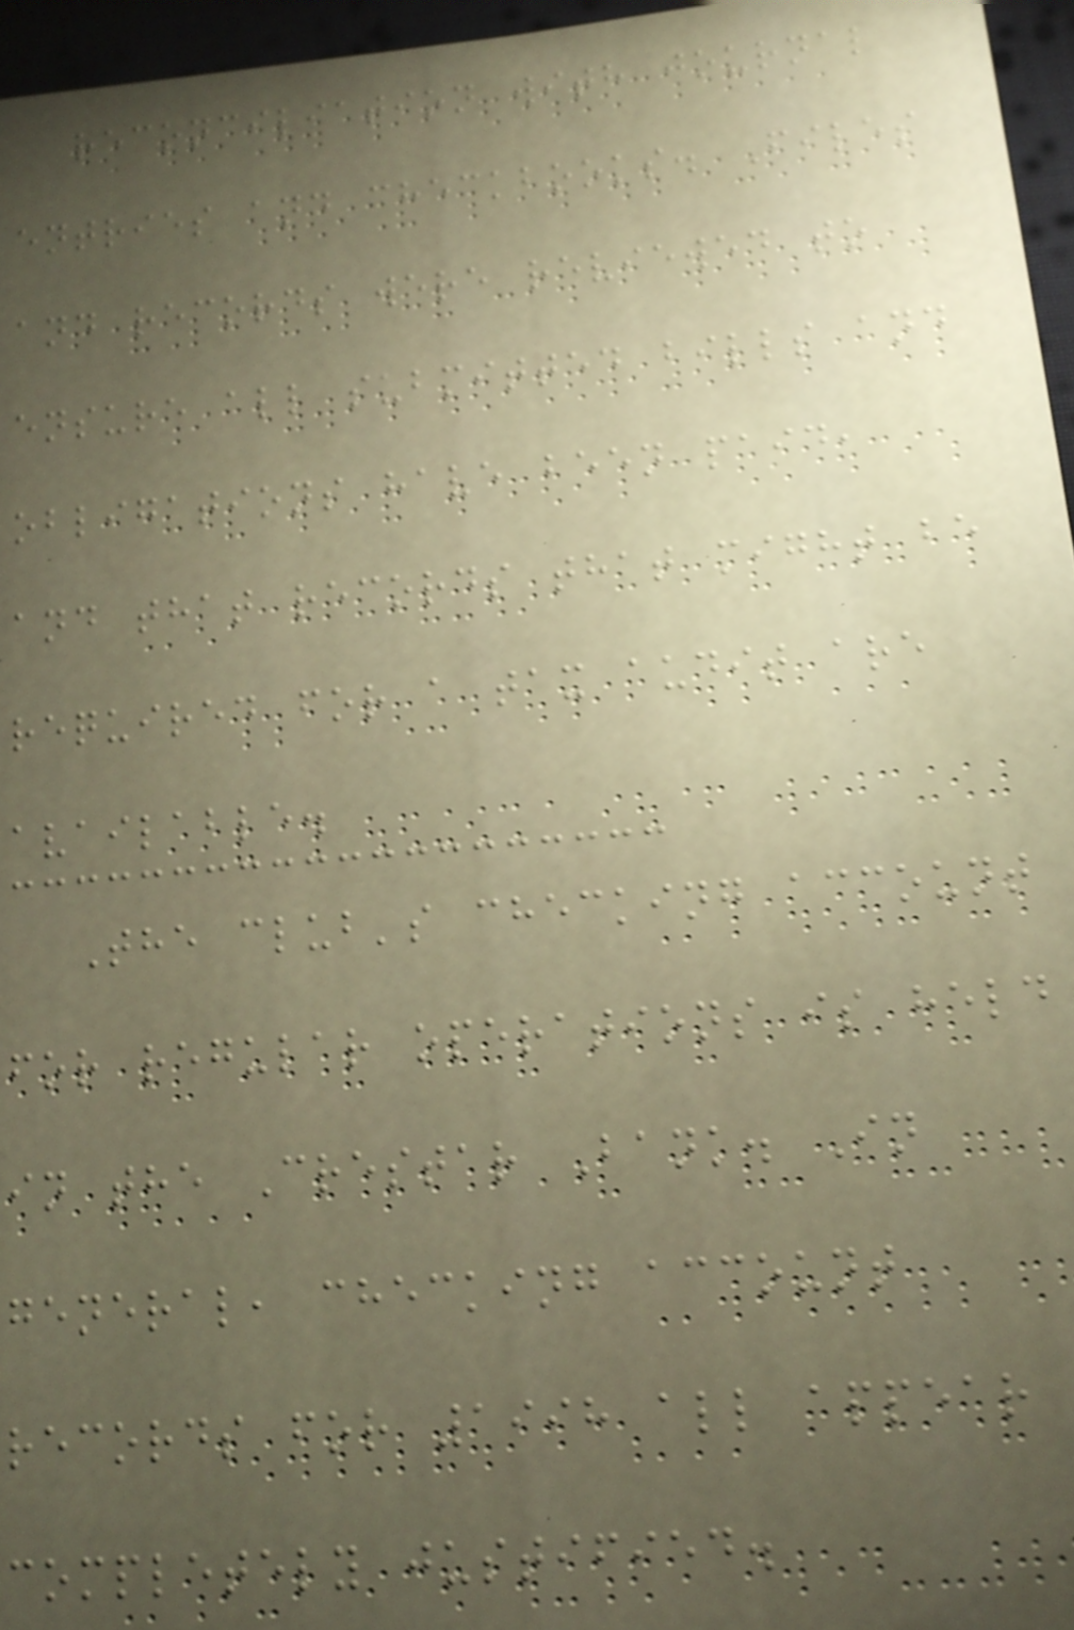reconciliation with journal
entries and checkbooks. Files
and records were reviewed to
ensure all submitted bills and
obligations have been paid,
and that records that might be
required for a tax audit are
available.
The club's checking account
for regular operations is held
in the Crestar Bank. In
general, checking account
records for 1998 all appear
completely justified.
